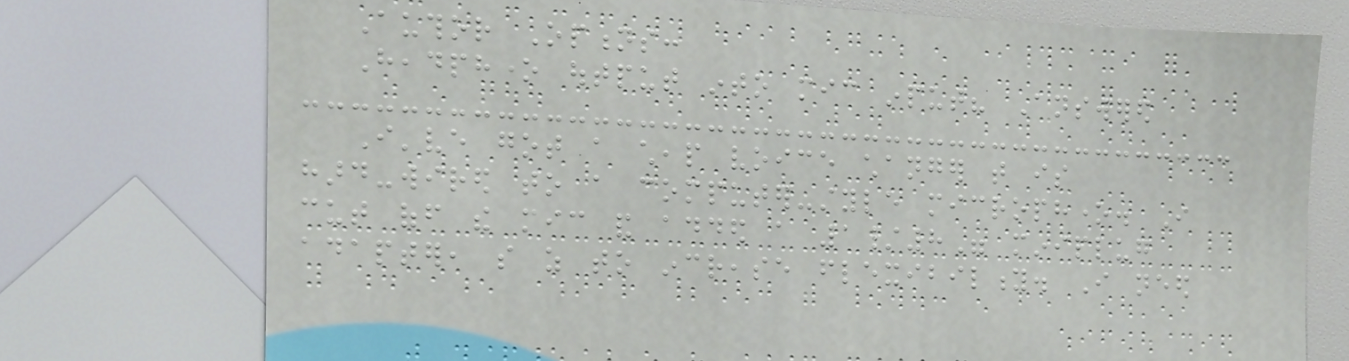Author Options:
Headphone output into mic input? Answered
I've got a cheap voice changer that is
hard-wired to a computer-style microphone. I
cut off the mic and added a 1/8" miniplug
adapter, so as to increase flexibility. I need
